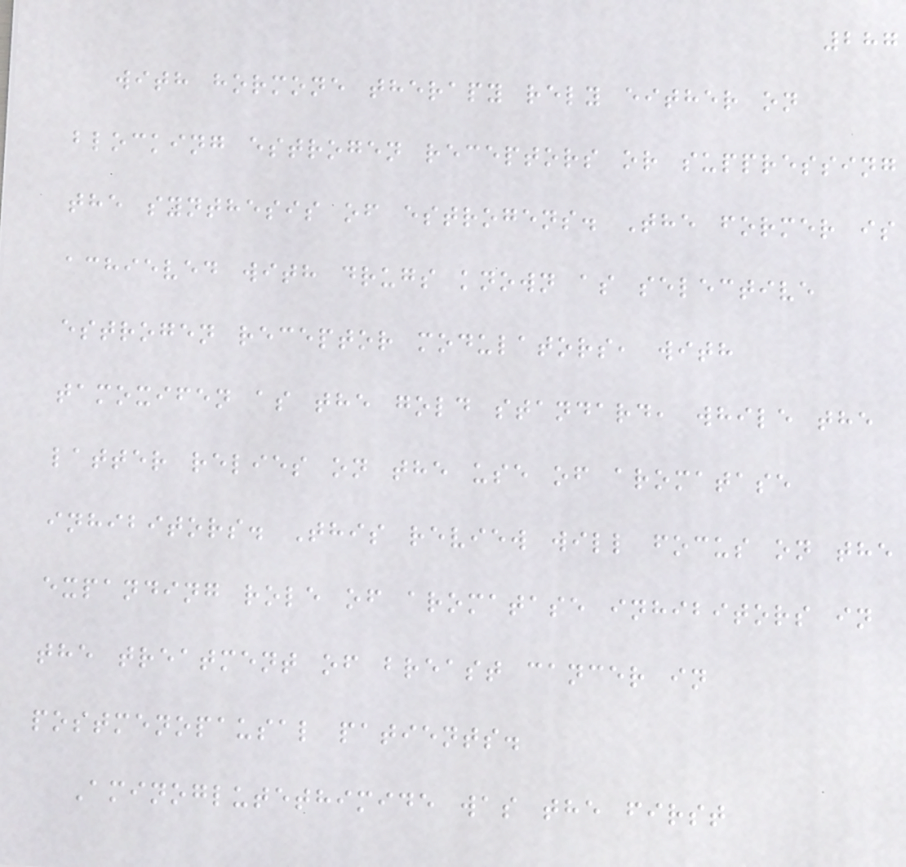287
with hormone therapy rely either on
blocking estrogen receptors or suppressing
the synthesis of estrogens. The former is
achieved with drugs known as selective
estrogen receptor modulators, with
tamoxifen as the gold standard, while the
latter relies on the use of aromatase
inhibitors. This review will focus on the
expanding role of aromatase inhibitors in
the treatment of breast cancer in
postmenopausal patients.
Aminoglutethimide was the first
